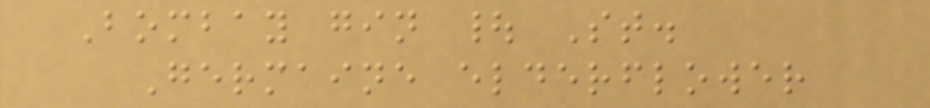Bombay gin | St.
Germaine elderflower
